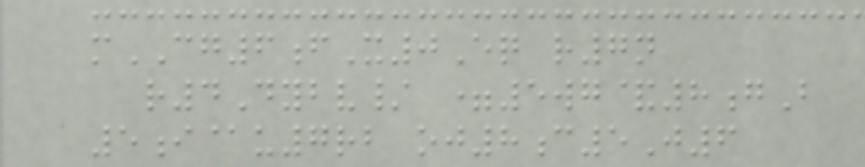mCG6fX0Eq r7n
r4Dybv/ =5wg&8gB
5i@u7rb oj8c5J6
